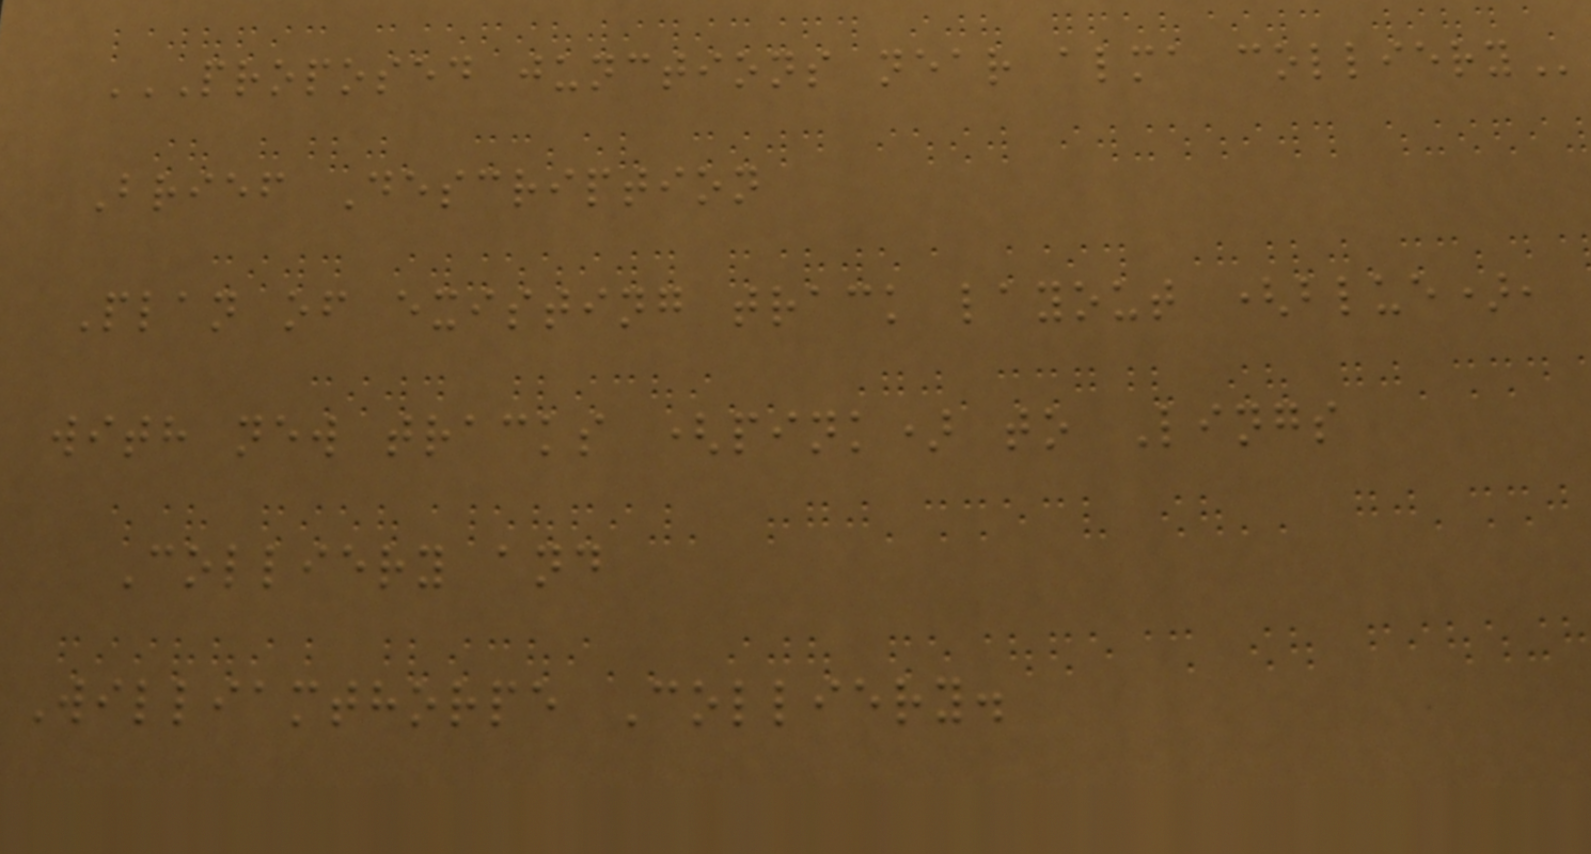PROPOSED JUNCTIONS NEAR ALMA COLLIERY
Brief Description
Plan of existing track layout (blue),
with new tracks (pink) to Lings
Colliery and
Williamthorpe Colliery.
